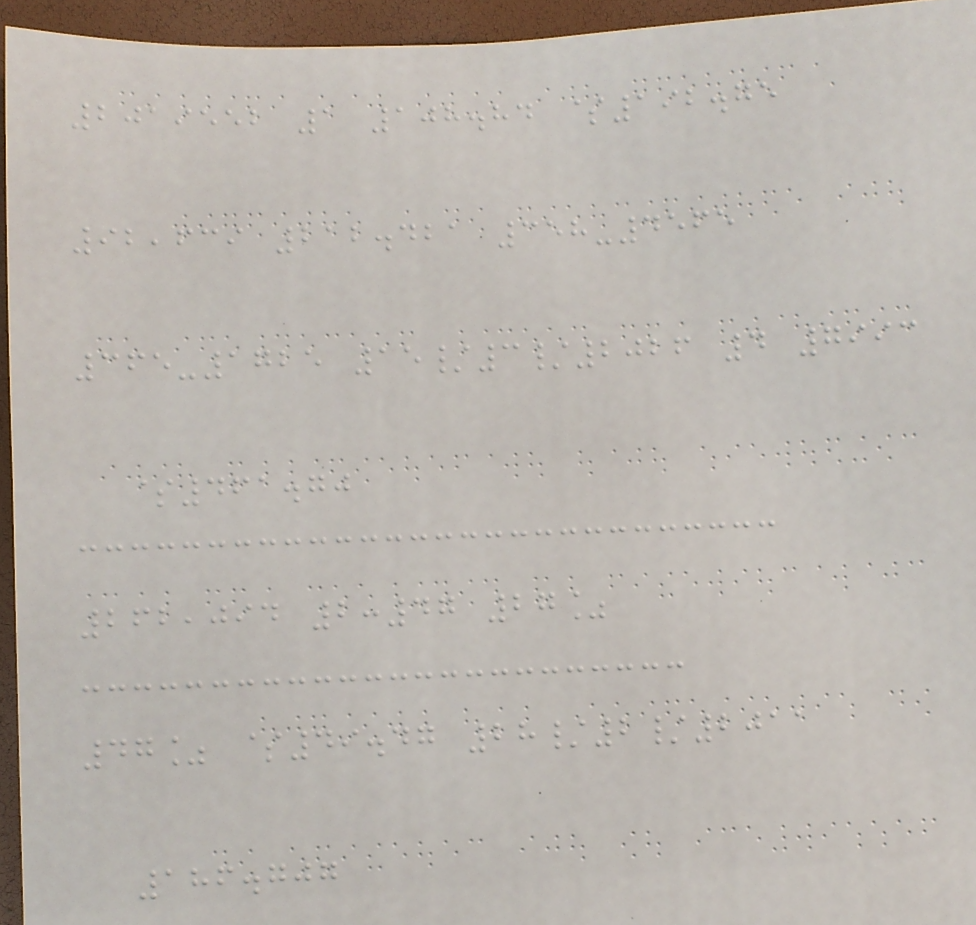2019552 1 108.84 $192.75
92,639 212.421 358-4565
365-1725 15/3/2026 4 7993
$461.70
262,094 2:47 27%
47% $49.47 28/2/2011
186.707
